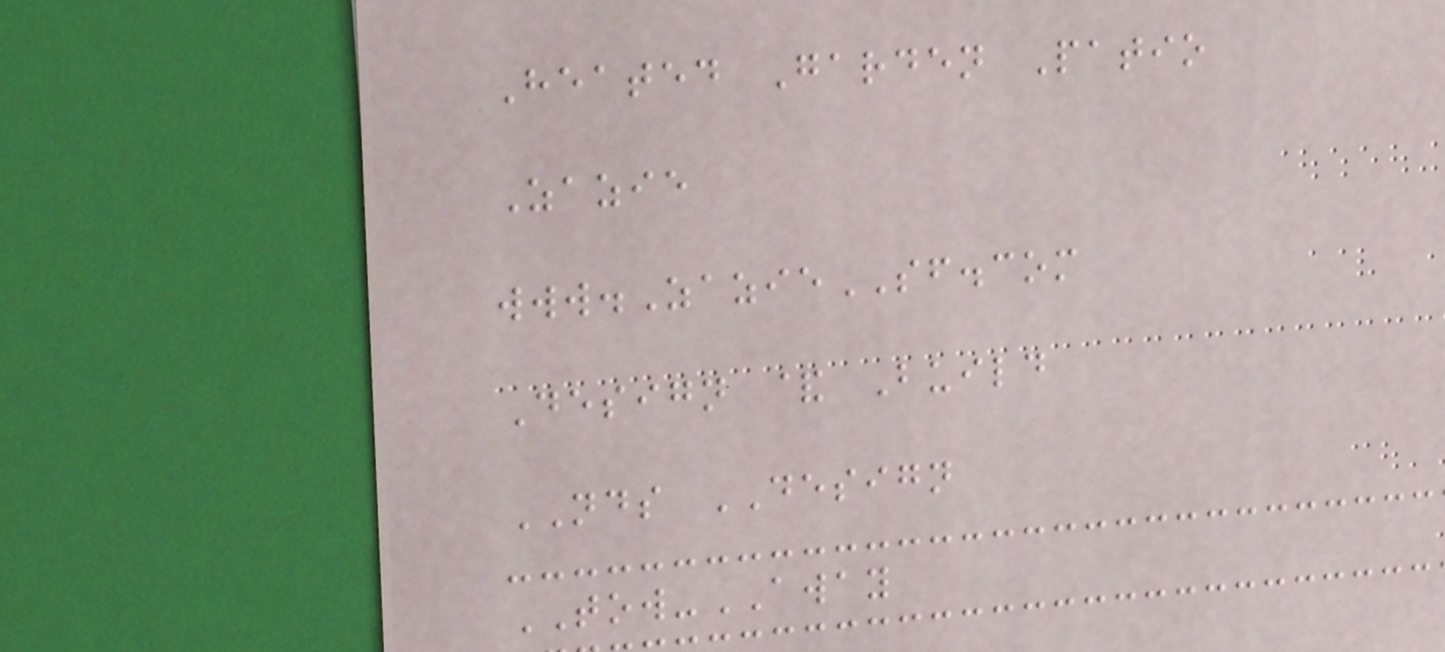Heated Garden Patio
Zazie
www.ZazieSF.com
Design & Build
NDS DESIGN
TOW-AWAY
